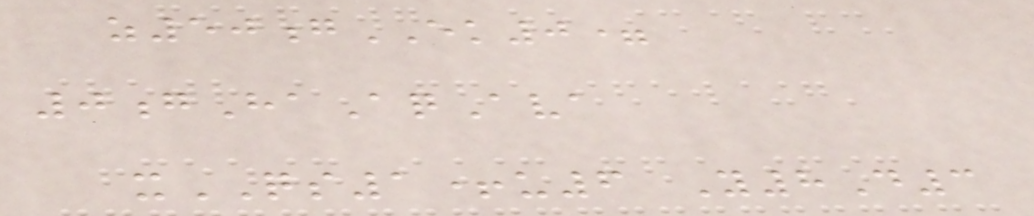z50gEK0=
0gHaAqAva
xQS1+u6 Y8D3
